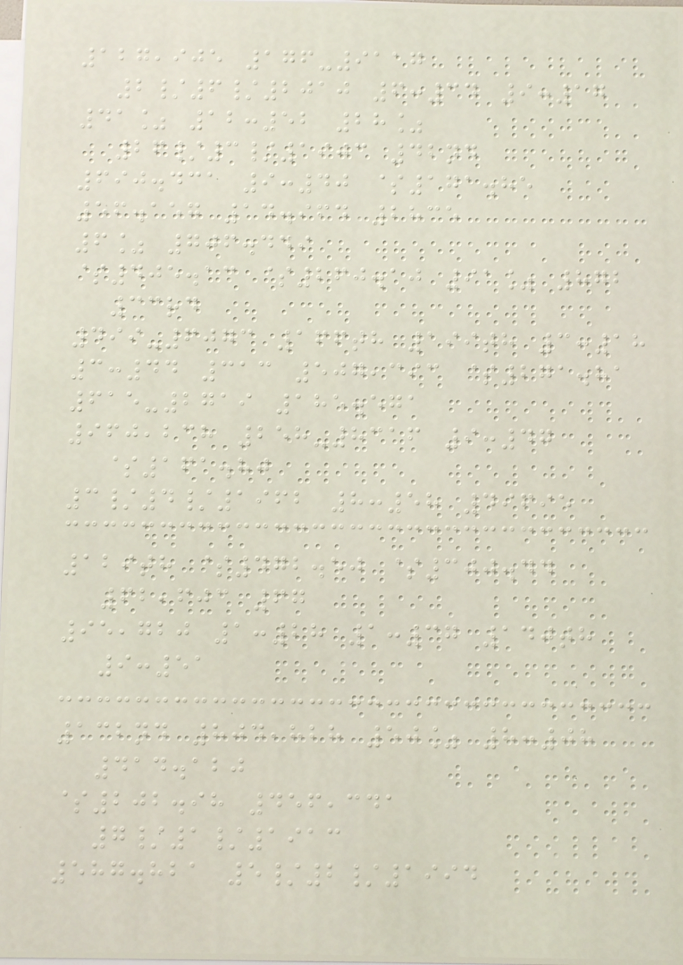127,905 176-9117
2/6/2010 6:34 9:17
41% 12:52 28%
26/3/1903 42nd
690.431 9:40 $171.85
56.157 14.964 2835
6% 706.449
$405.13 $260.10 91% 872
33rd
499-6073 166th 199th 3:18
3:44 313 507,393 $271.81
615-2719 185.571
960,238 258-8316 9:47
$161.80
3/4/1962 8:58 49695
129th $472.50 $300.44
62,603 67
95,720 1:28 1:37 140th
9:51
132nd 804,828 50% 8:08
414.120
$202.98 456,341
7/1/1913
587.821 5/2/1994
